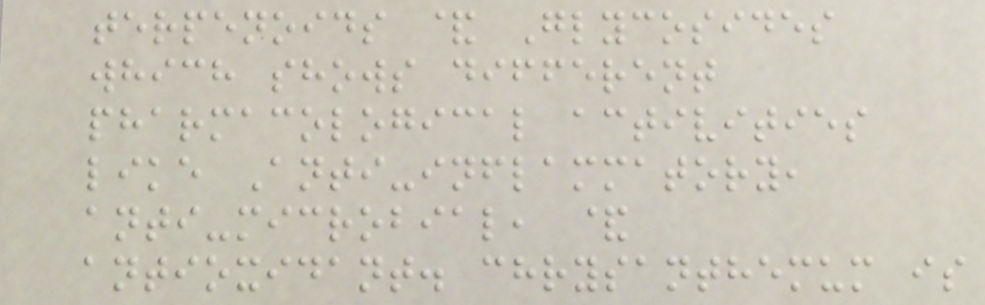terpenoids & Glycosides
which shows different
pharmacological activities
like Anti-inflammatory,
anti-microbial, &
antioxidant. chrysanthemum is
